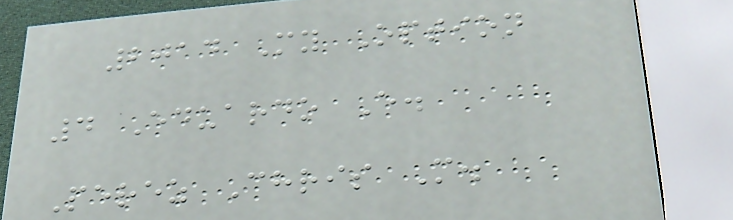2014 My Option
4 Eduardo E.
Perez Chris M.
